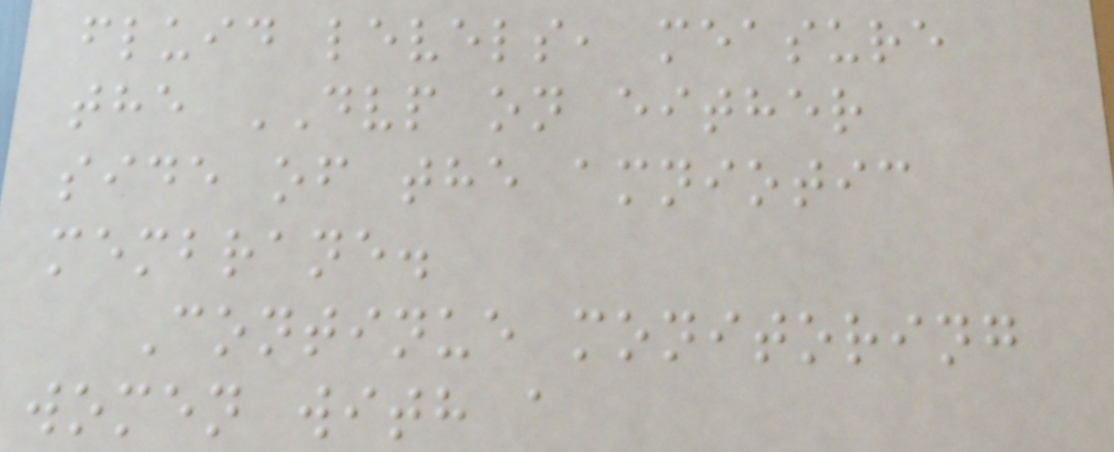fluid levels, measure
the DVP on either
side of the amniotic
membrane.
Continue monitoring
women with a
